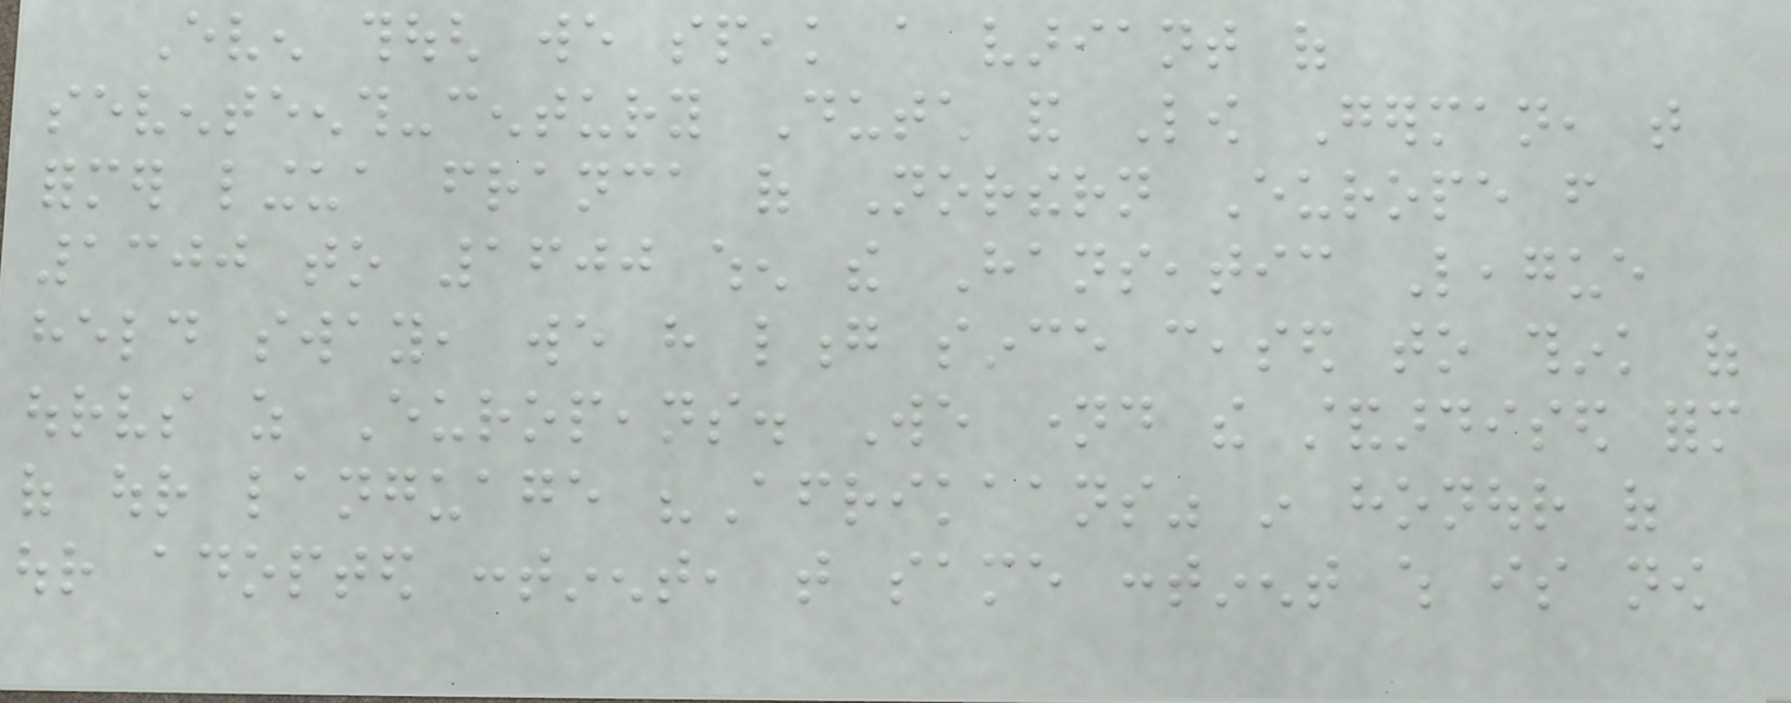Even though we speak a variant of
seventeenth-century Dutch and Low German, that
former lingua franca of Northern Europe from
1300 to 1600 when the Hanseatic League
held sway, we have long since ceased to think of
ourselves as Europeans. We named the standardised form
of our language "Afrikaans" in honour of
our adopted continent, that same continent which is now
